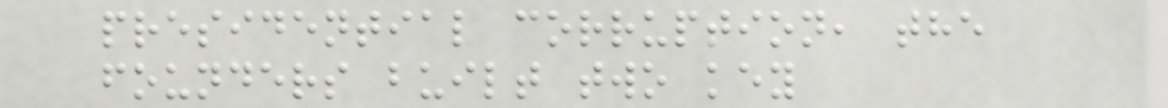presidential corruption, the
founders built two key
